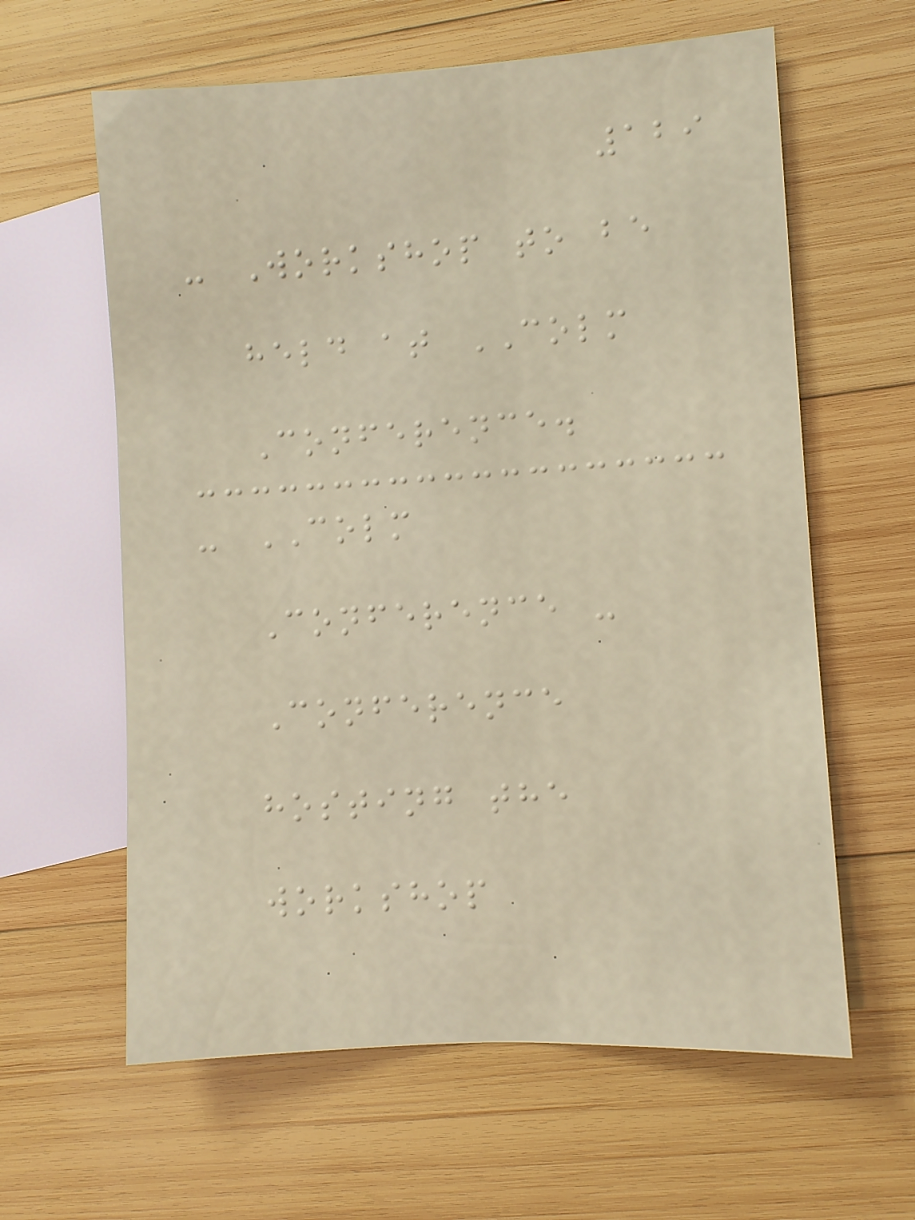129
- Workshop to be
held at COLM
Conference.
- COLM
Conference -
Conference
hosting the
workshop
